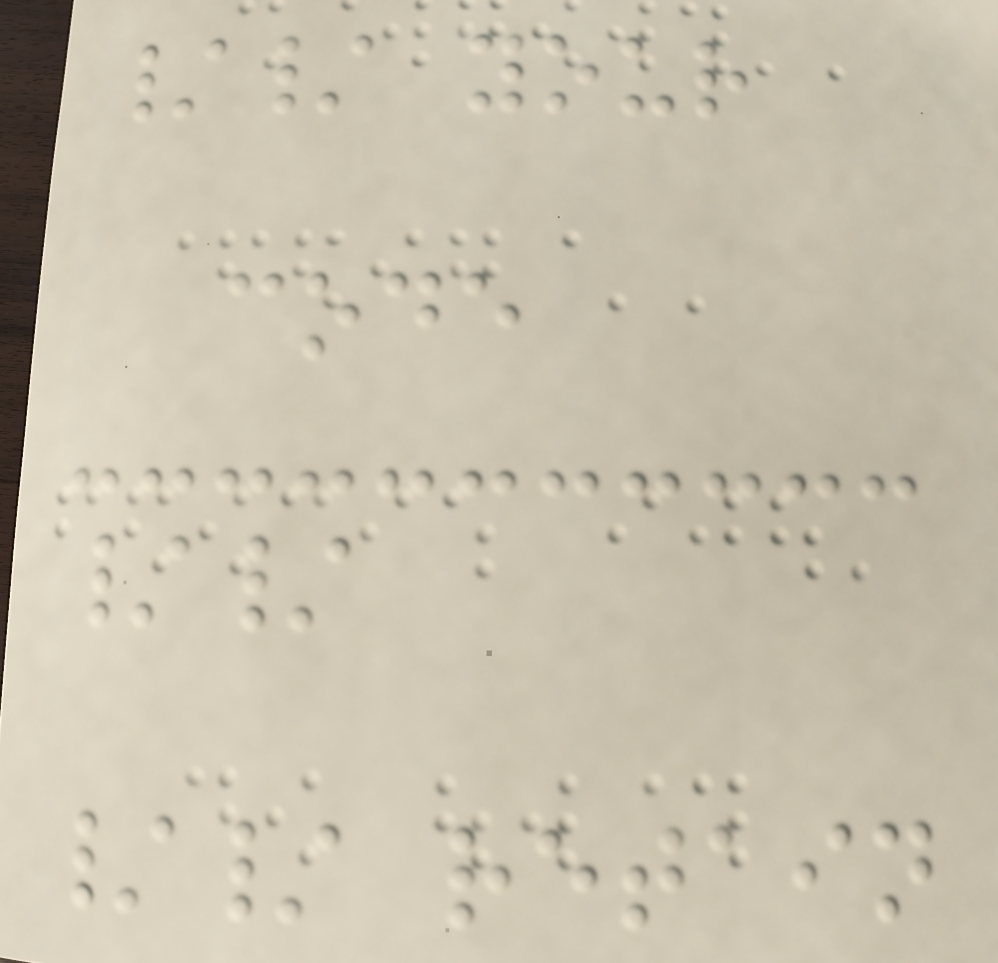// your
code
//
// retain
